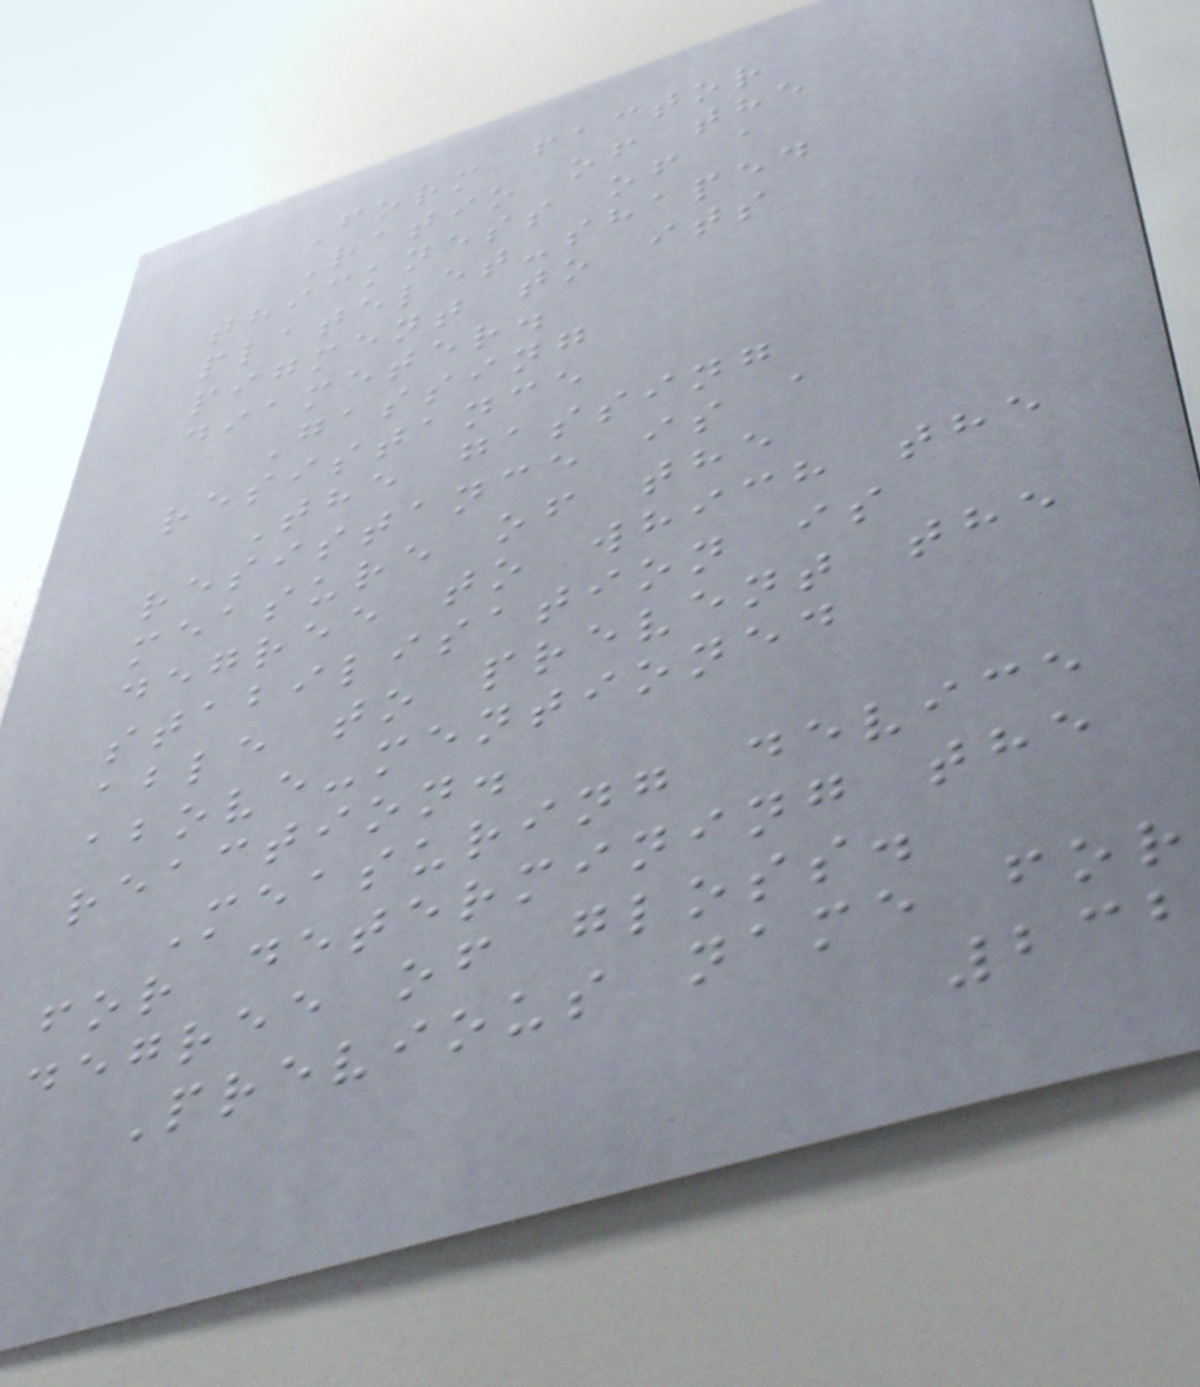Form factor
Ratio of the
thickness of a
platelet-shaped
pigment to its
diameter.
Gassing
resistance
The gassing
resistance is a
measure of the
degree to which the
stabilisation is
able to prevent the
above-mentioned
reaction.
Measuring device
for determining the
degree of gloss.
Previous name for
232
